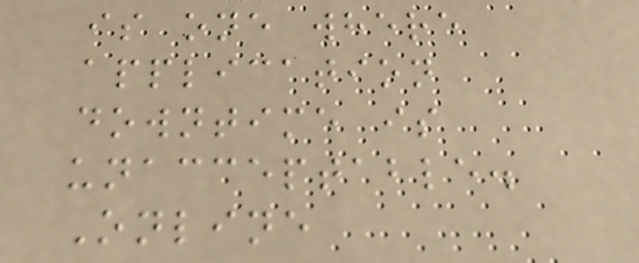is one where
application
downtime is
unacceptable.
Online
